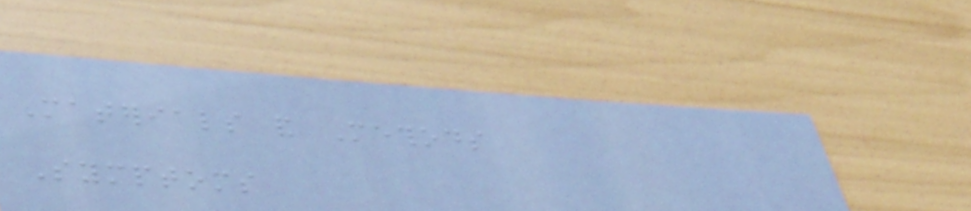Materials and Methods
Symptoms
